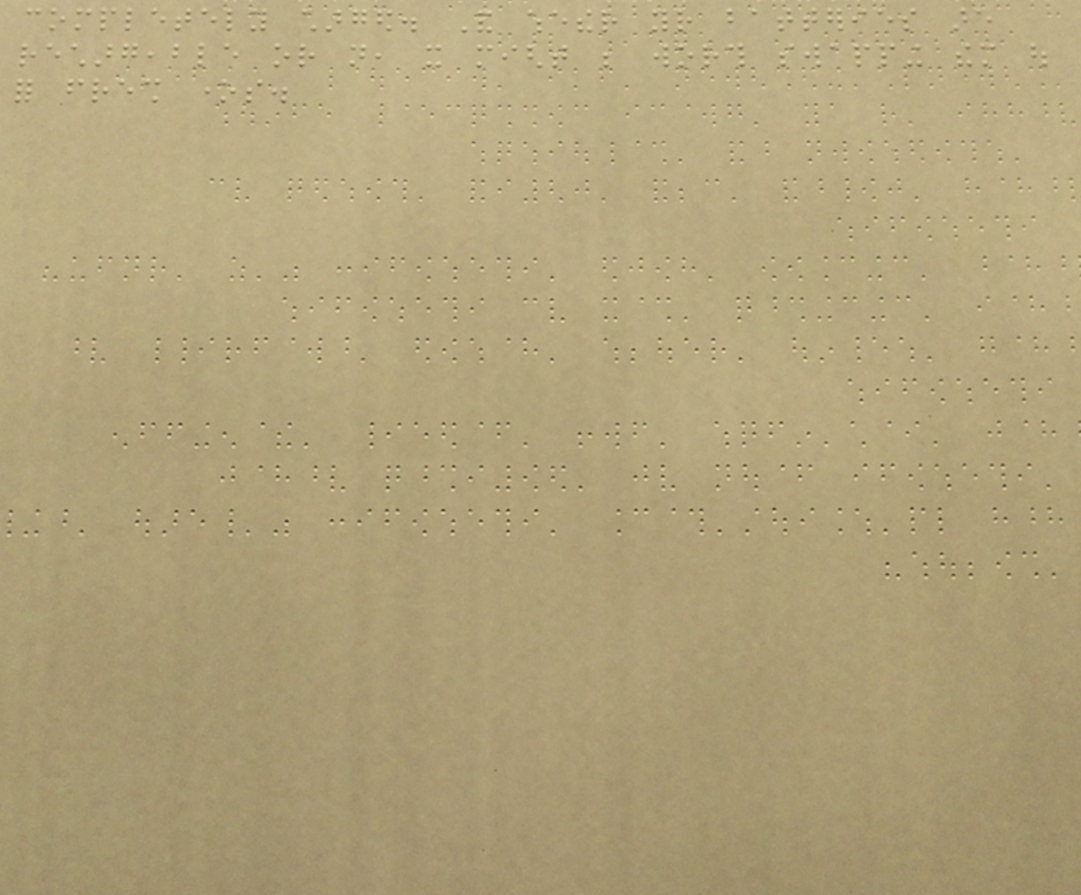completely charged. And whether your batteries are
rechargeable or not, it might be worth swapping them out
for fresh ones.
